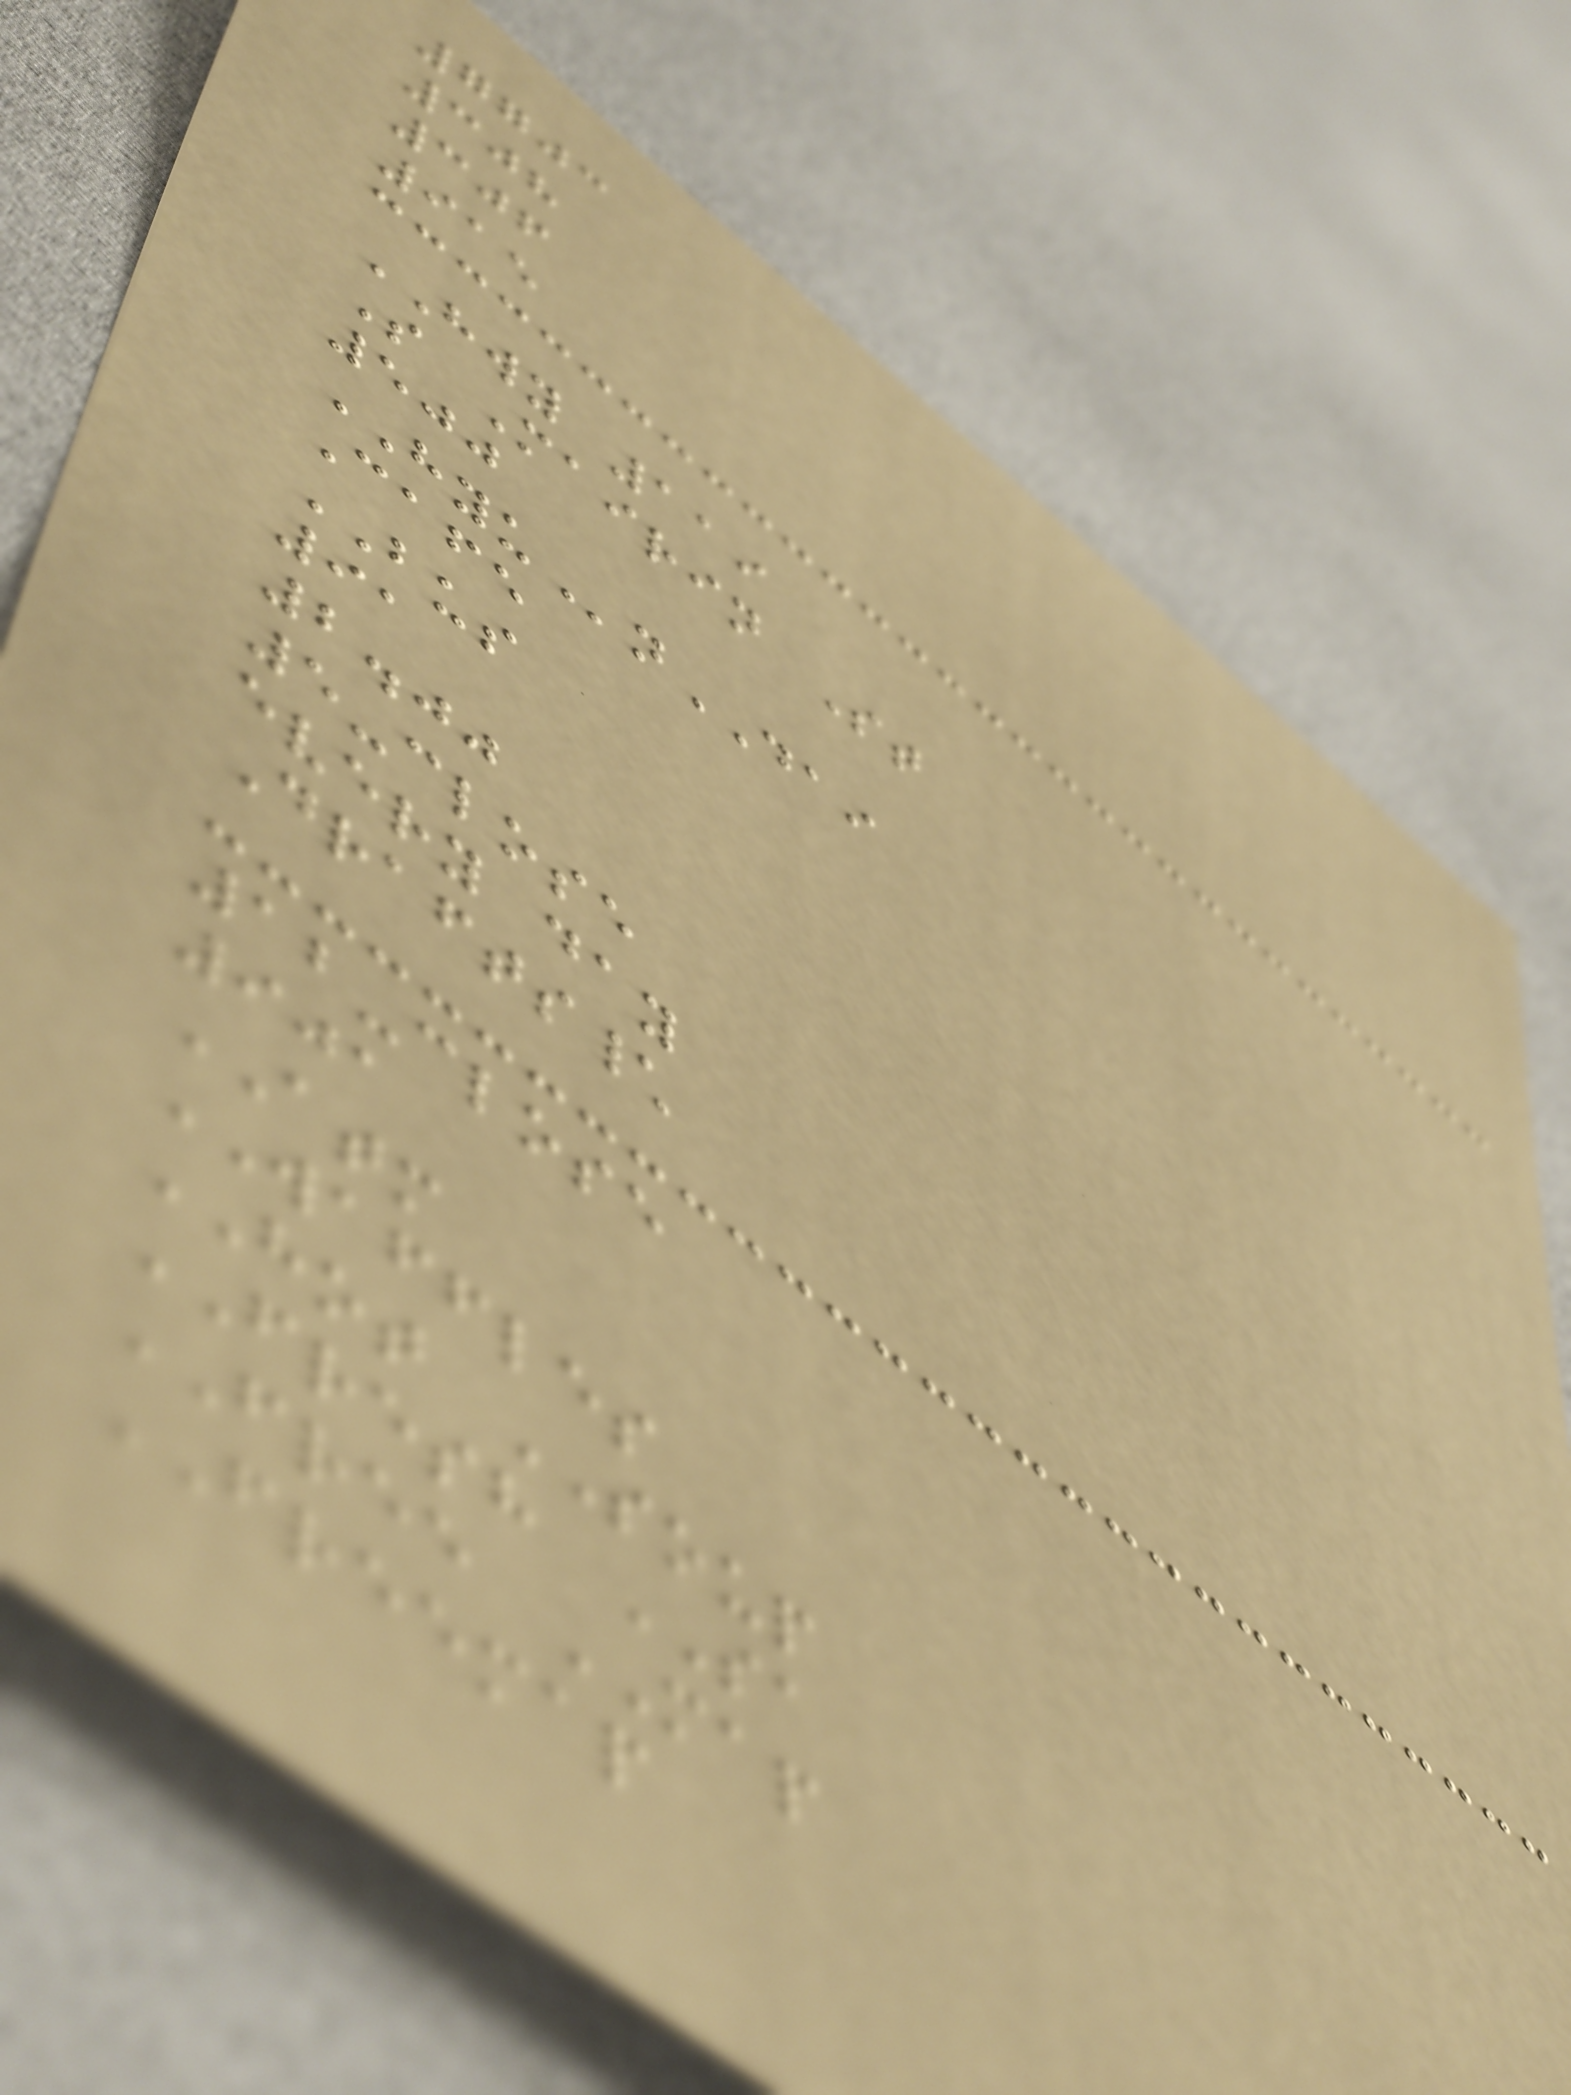7703
308
306
915
HWY 119
S Mairin St
500
HYUnDAI
Cafe
BUS
91
2.00
5-close
every day
Drafts\
12-close
901
ATM
WAFFLES
HOT SOUP
FRESH SA
FREE MAP
FREEMAP
